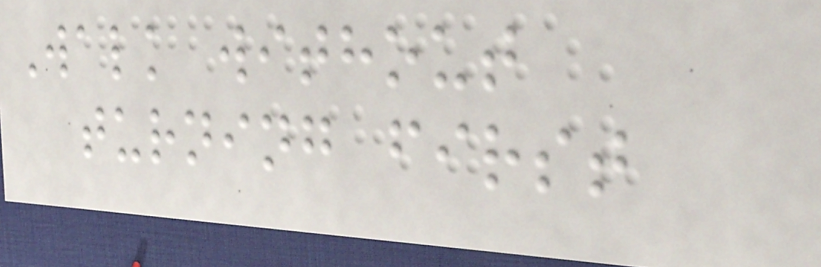Walk without
turning first
